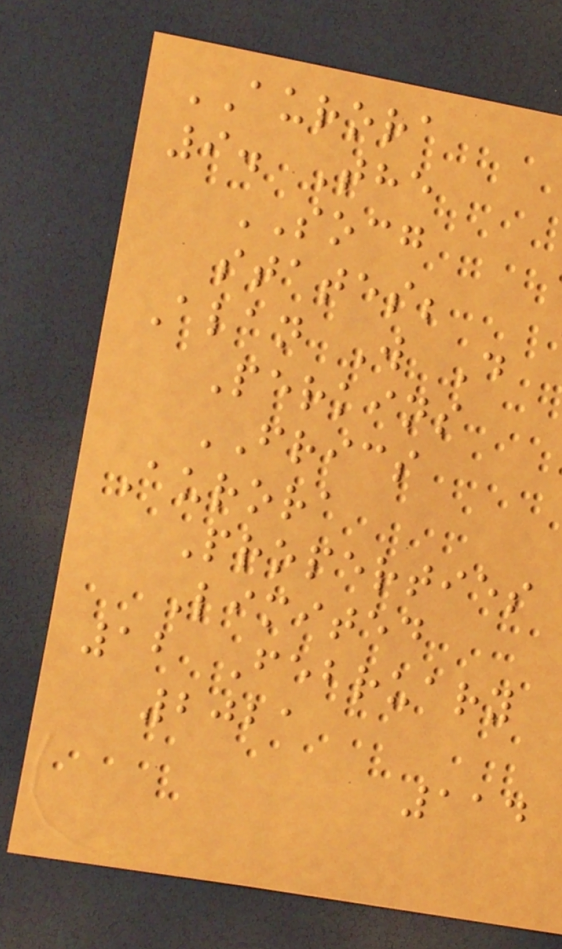AURORA
9. The
SOCG
states;
Alan W D
Perkins
FRICS
Aurora
Properties
Limited
12 February
2021
114
